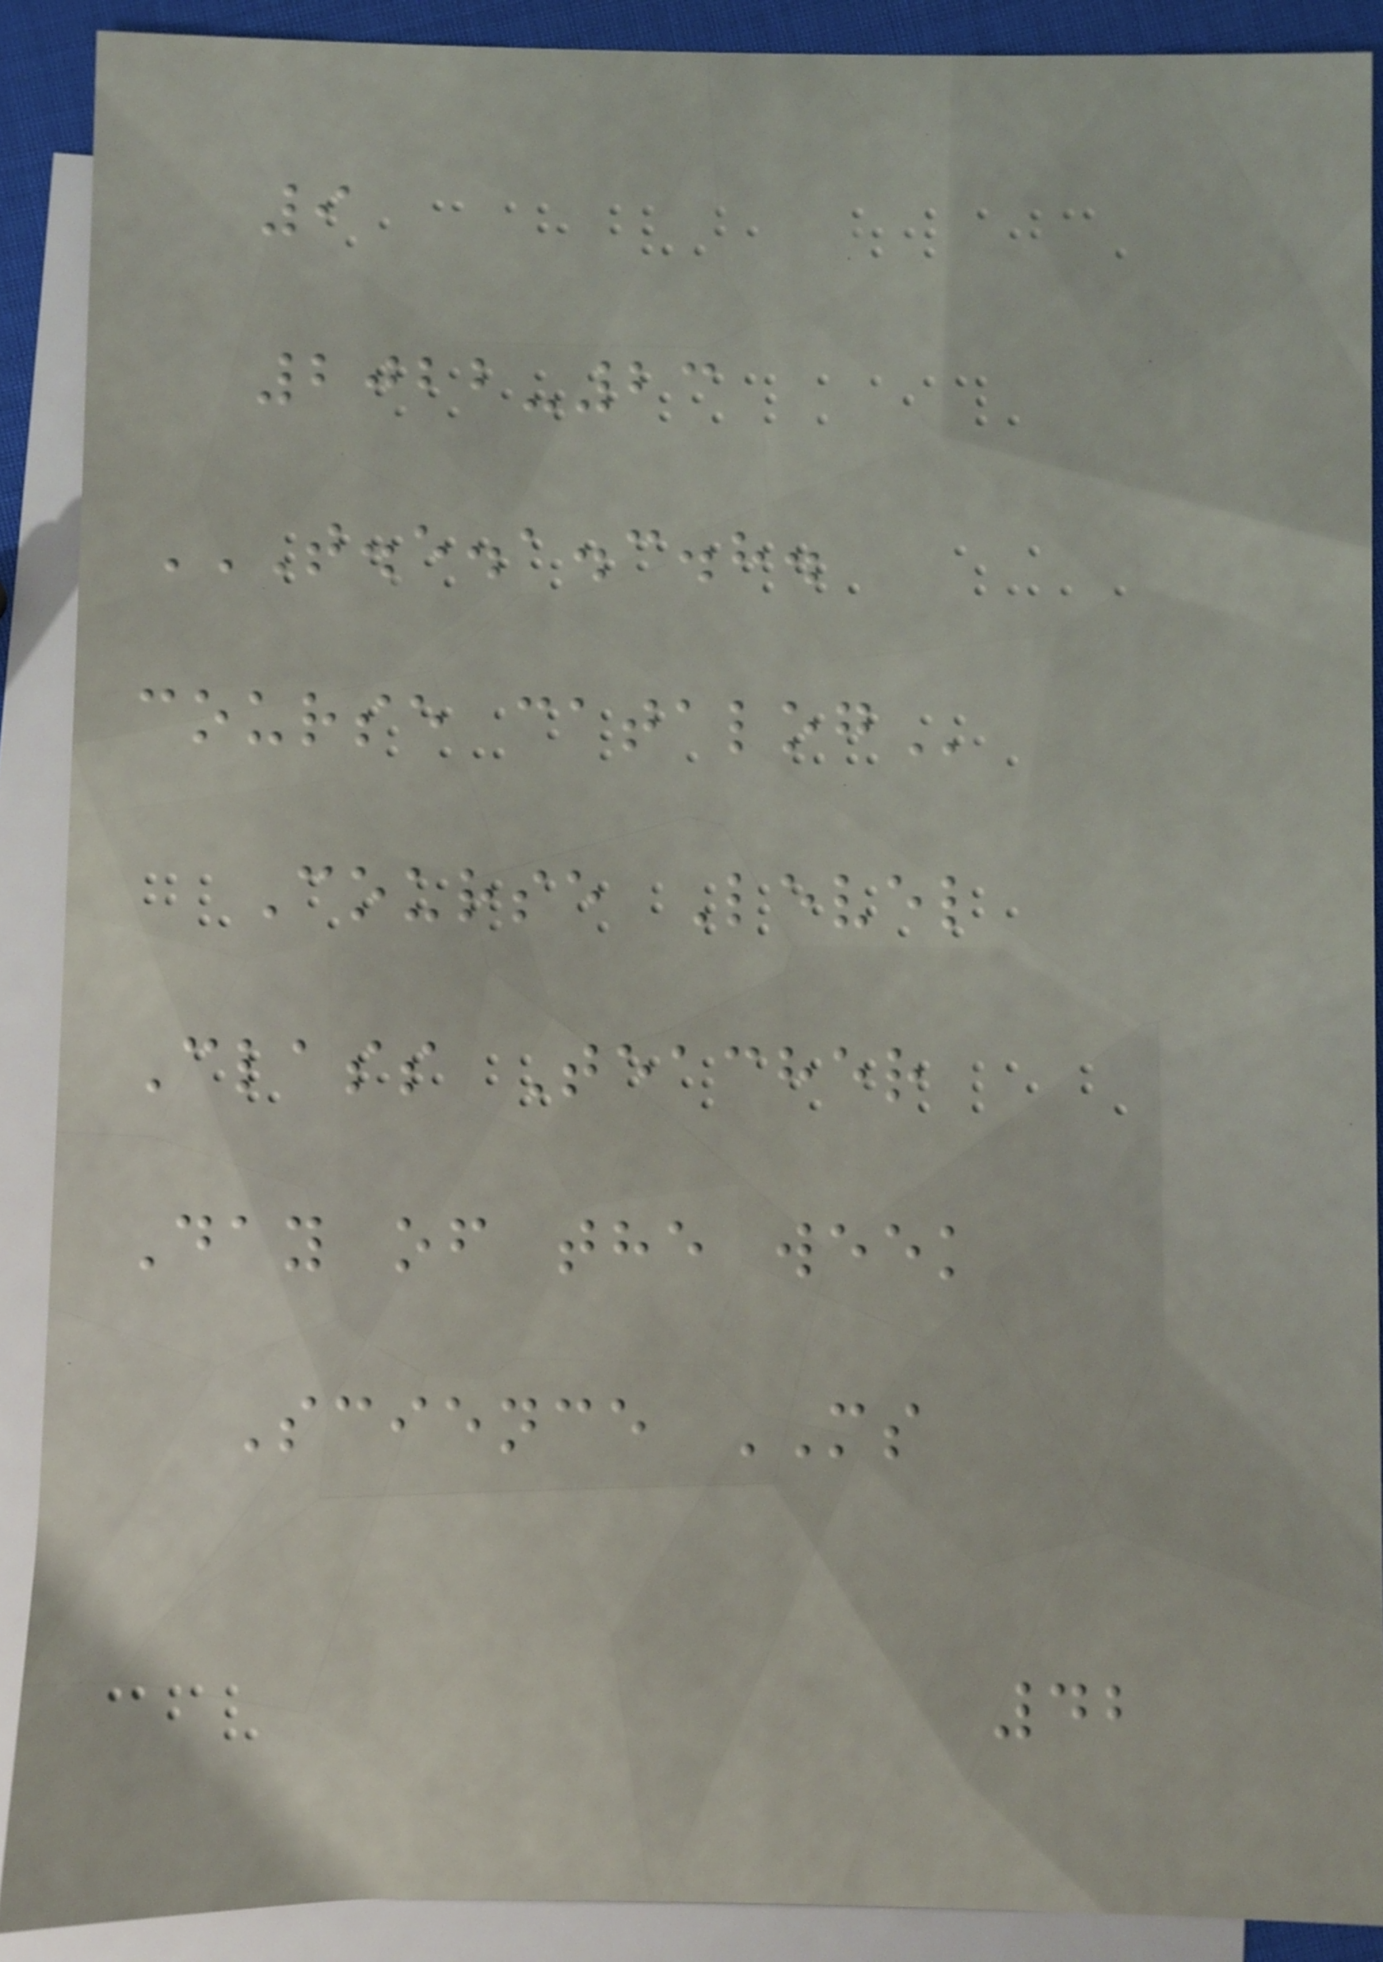9
2022-23
T.E.A.C.H.
COURSE CATALOG
Course Level
Class Teacher
Day of the week
Science MS
42
